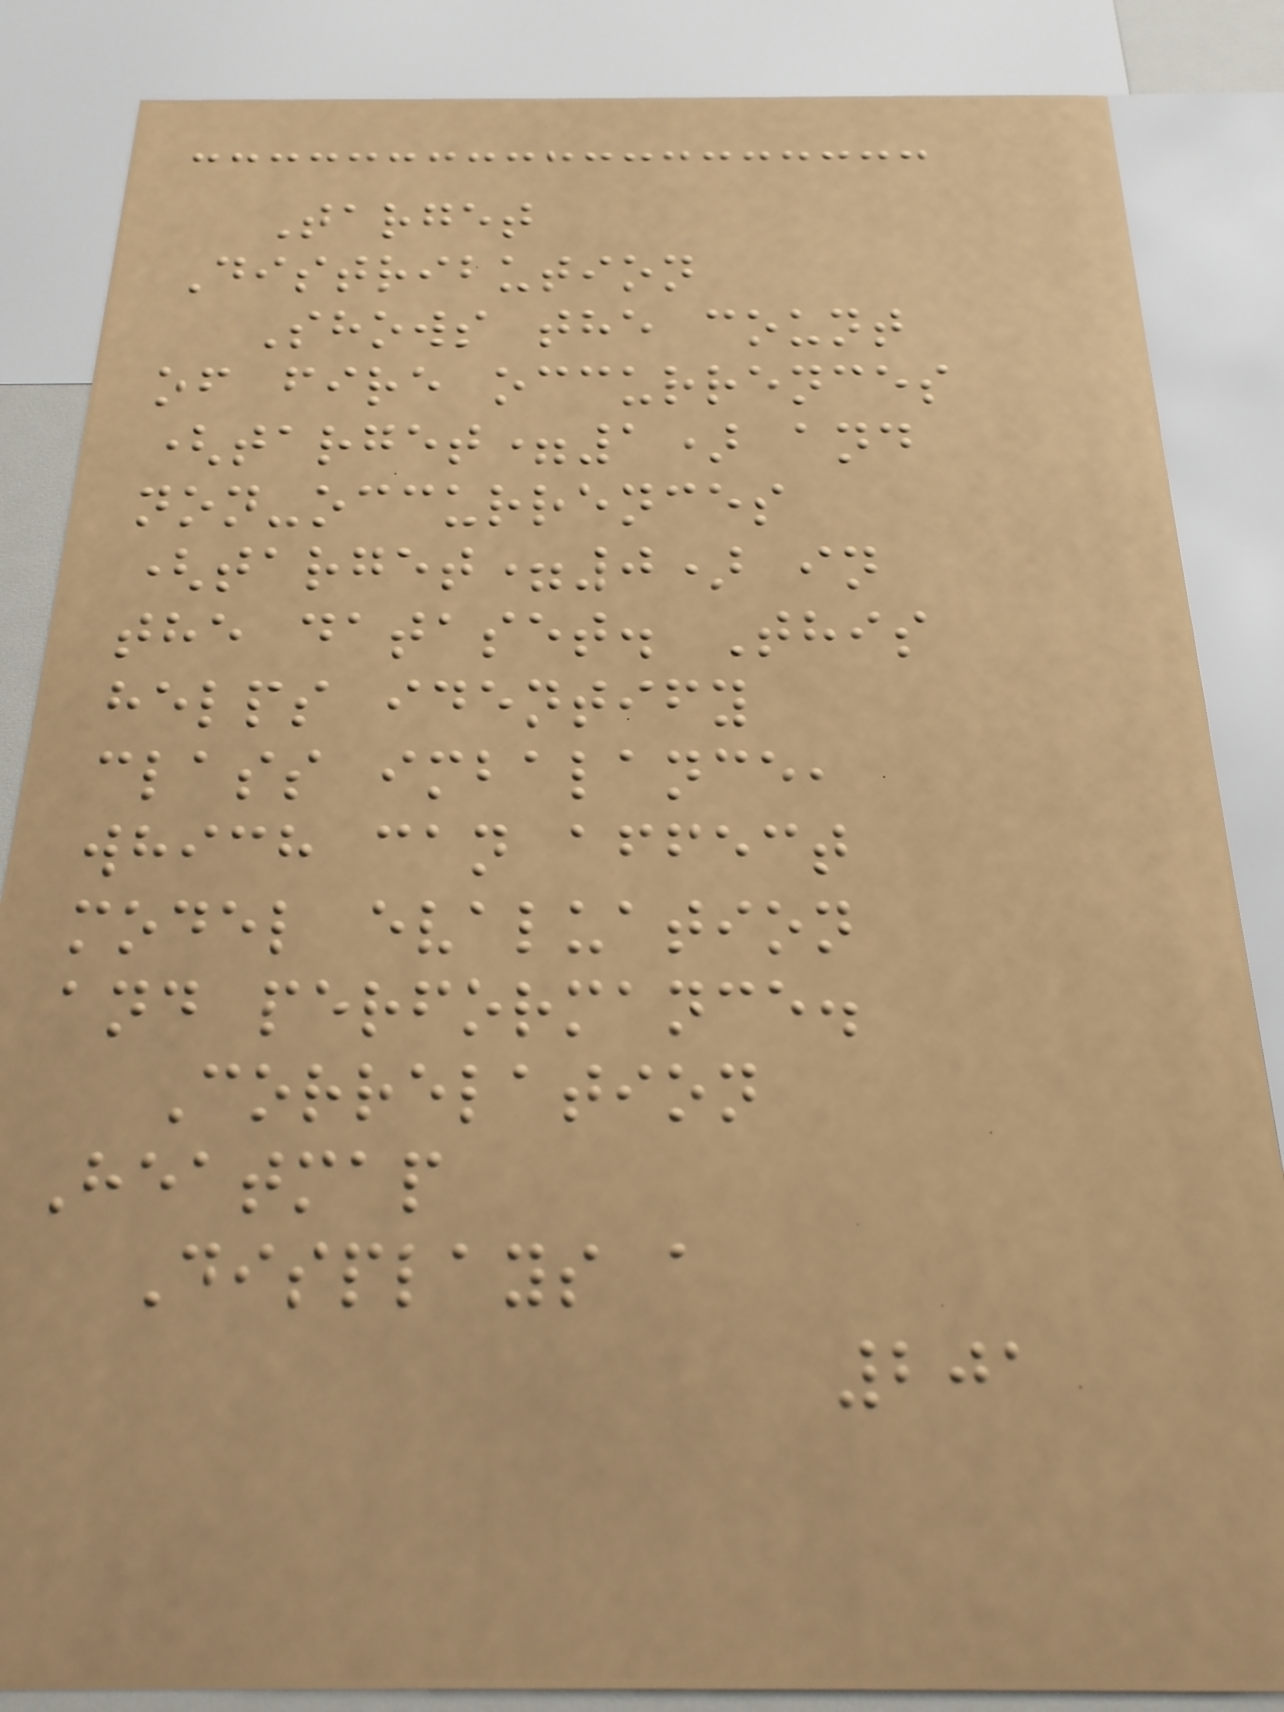Target
Distribution
Shows the count
of fire occurrences
(target=1) and
non-occurrences
(target=0) in
the dataset. This
helps identify
class imbalance,
which can affect
model evaluation
and performance.
Correlation
Heatmap
Displays a
201
